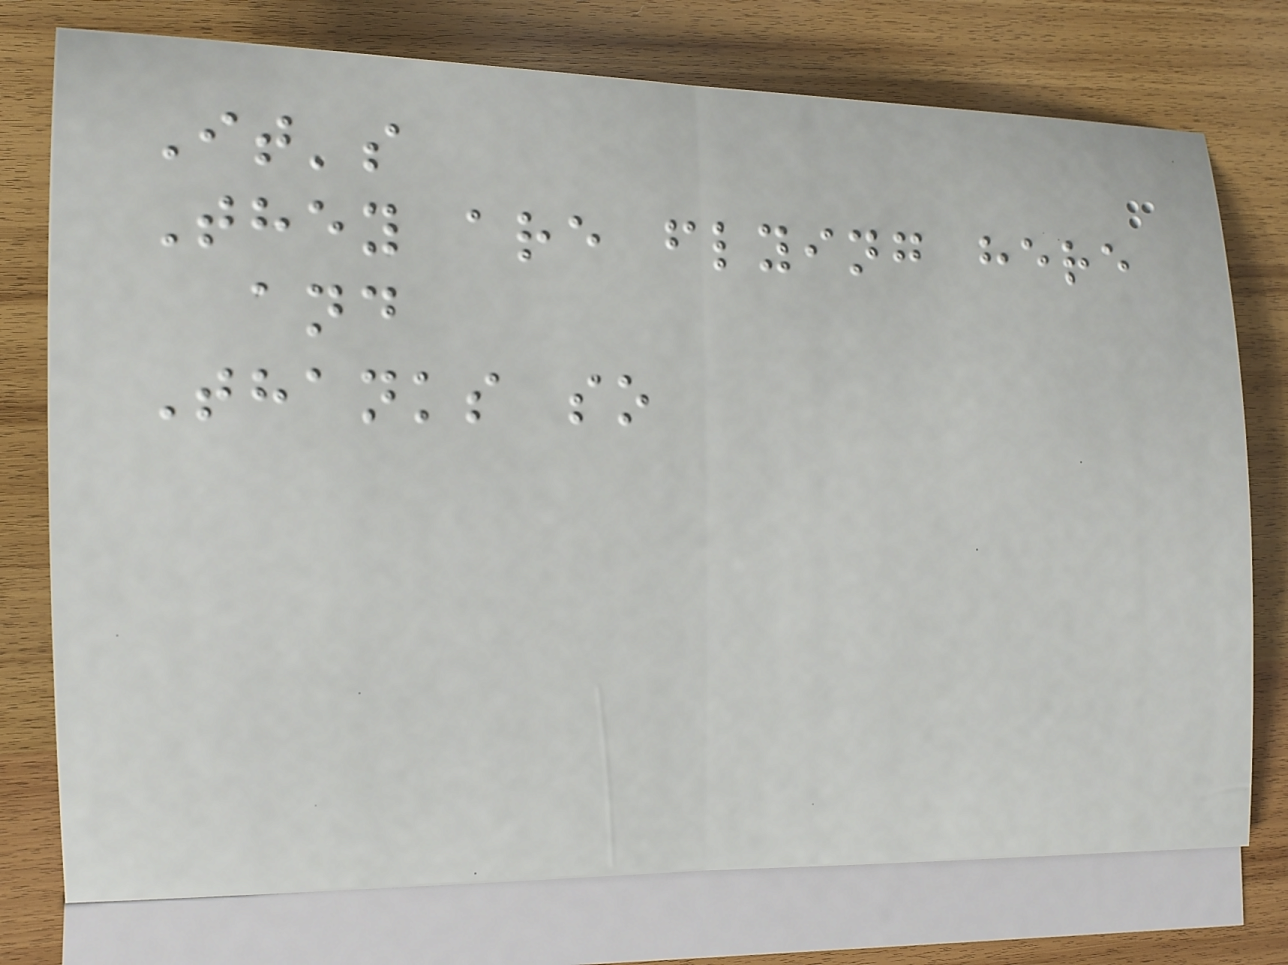It's
They are flying here
and
Thanks so
